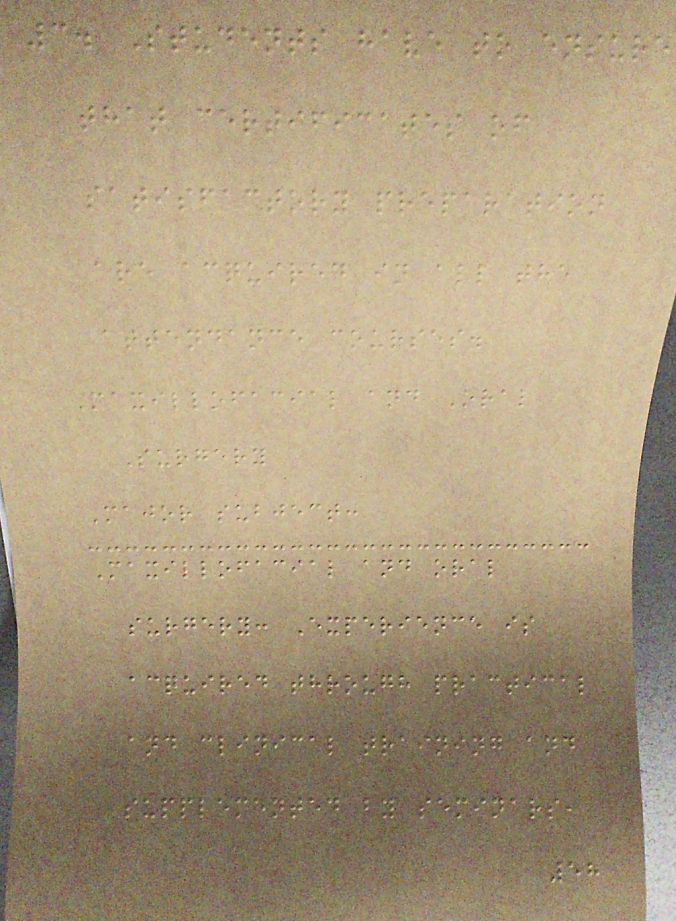3. Students have to ensure
that certificates of
satisfactory preparation
are acquired in all the
attendance courses.
Maxillofacial and Oral
Surgery
Major subject:
Maxillofacial and oral
surgery: Experience is
acquired through practical
and clinical training and
supplemented by seminars,
58
